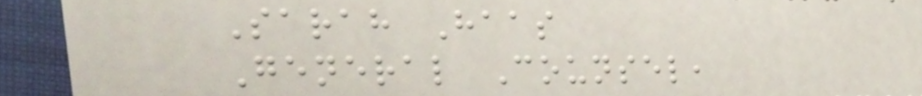Sarah Haas
General Counsel,
